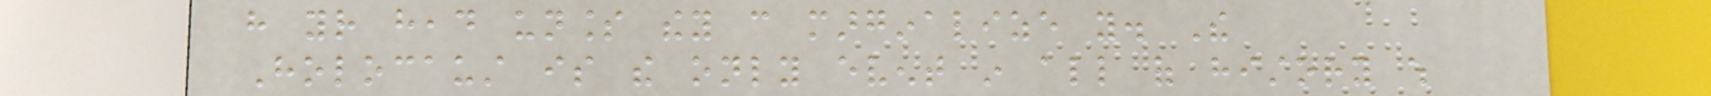have your head unless they can marginalize you. The
Holocaust is the only event in all of history which
